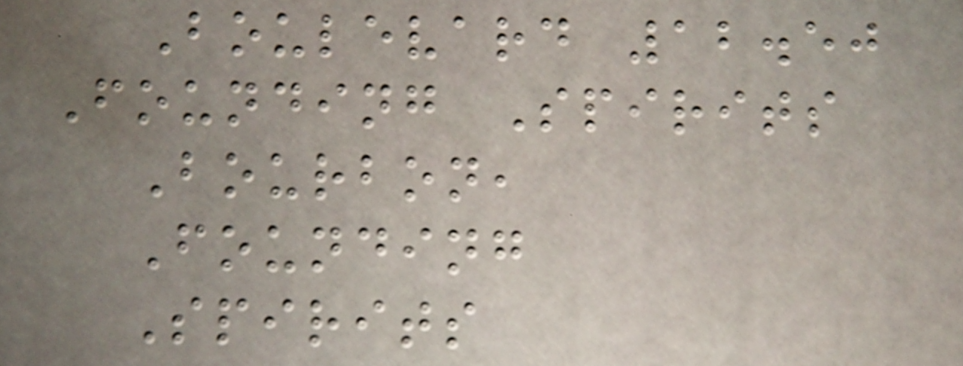Boulevard 12.50
Founding Spirits
Bourbon,
Founding
Spirits
